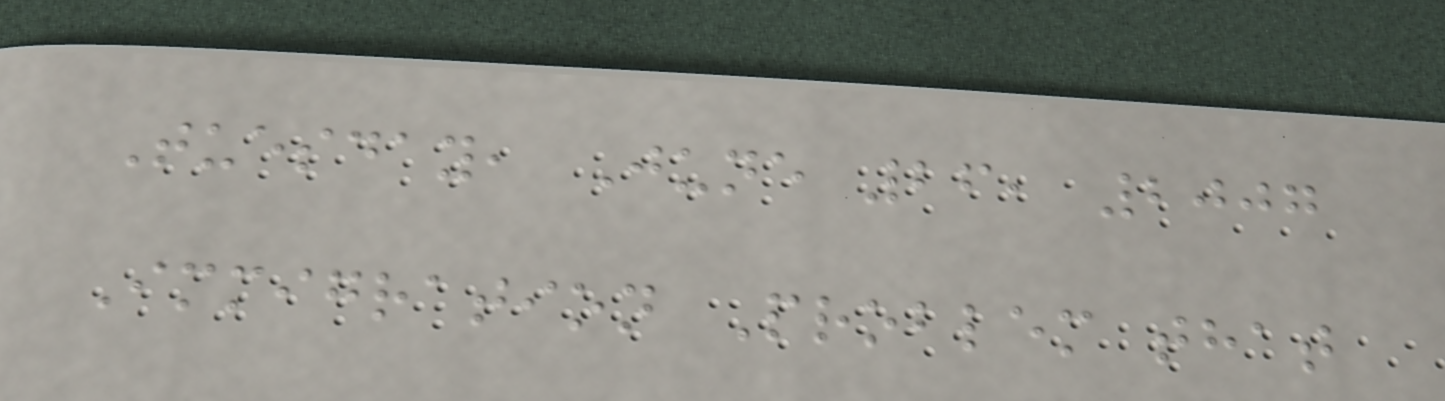Tuesday, June 26, 2007
Immigration Problem that
